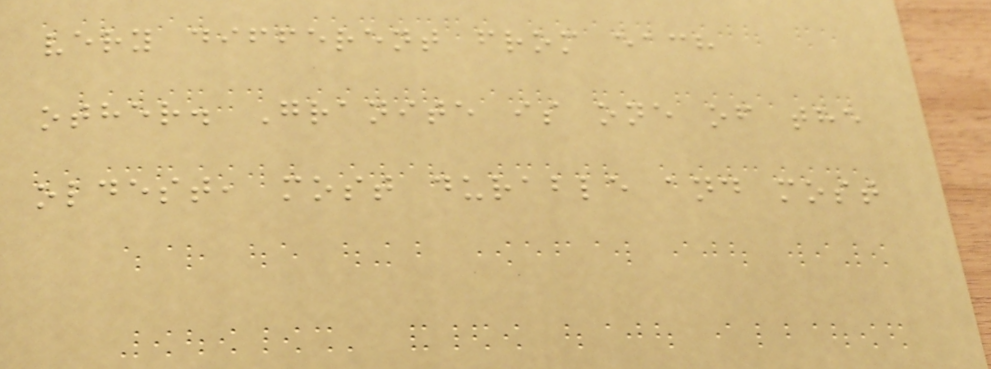very different from each
other. Granite is one of the
oldest, most durable and most
